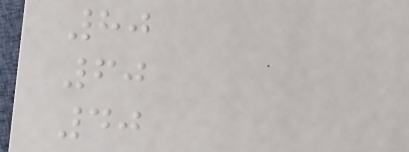80
60
40
